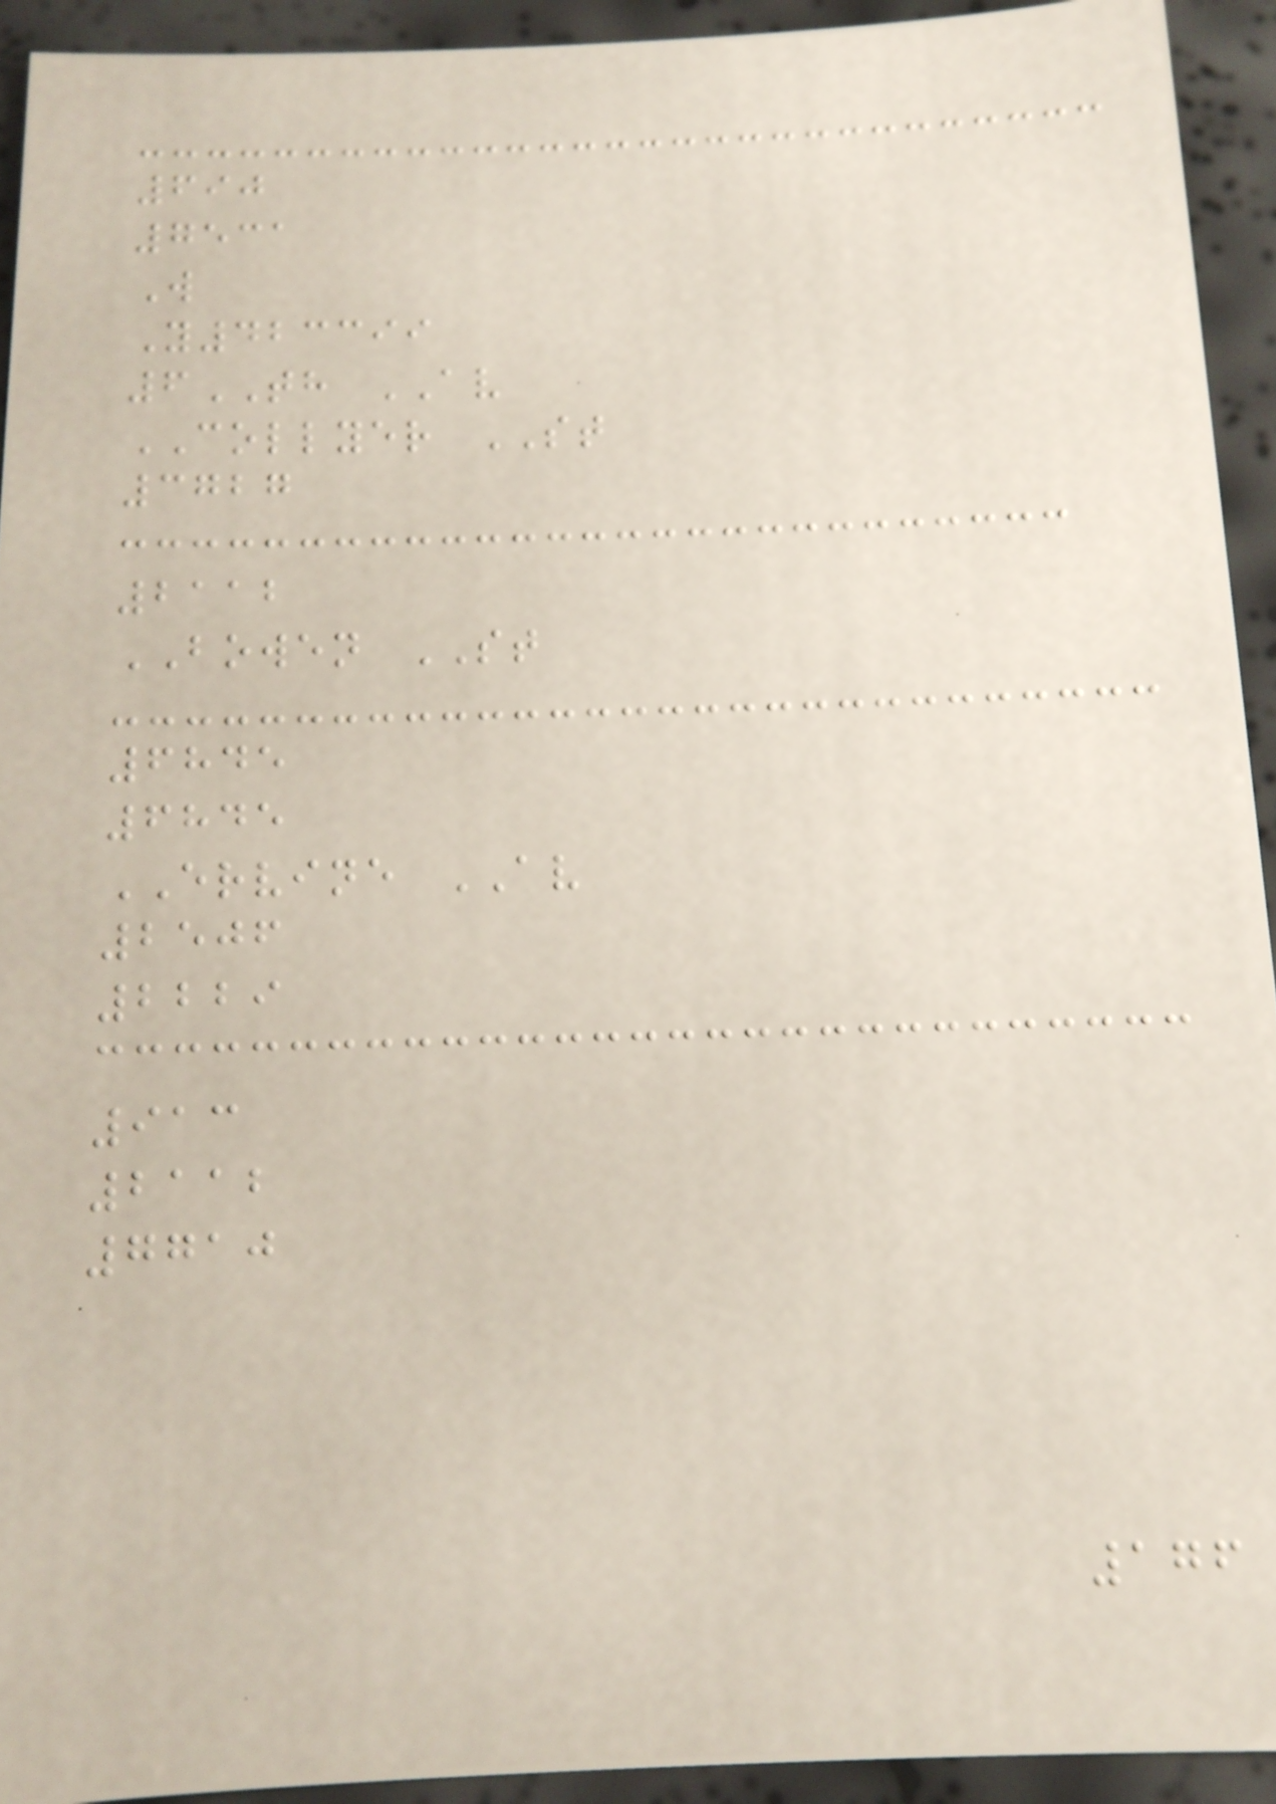690
7531
W
Y423399
6TH AV
COLLYER ST
3727
2112
BOWEN ST
6845
6845
ERVINE AV
2506
2229
913
2112
7710
176
